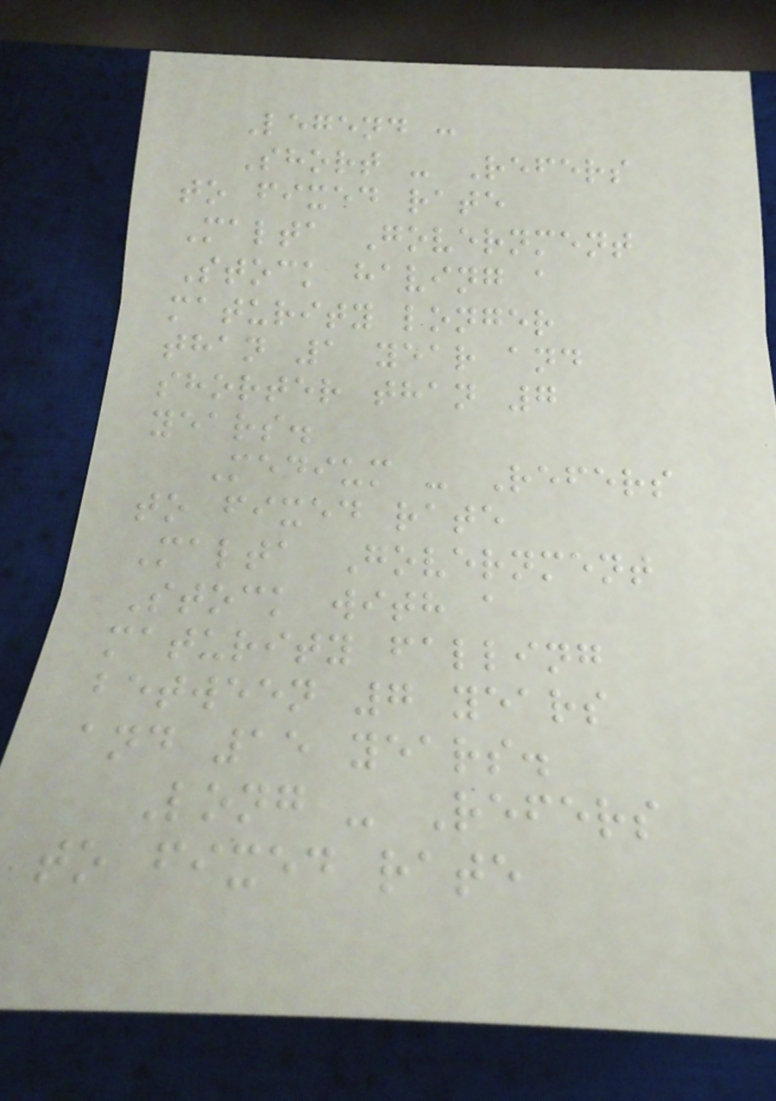Legend :
Short - Refers
to fixed rate
Malta Government
Stock having a
maturity longer
than 1 year and
shorter than 7
years.
Medium - Refers
to fixed rate
Malta Government
Stock with a
maturity falling
between 7 years
and 15 years.
Long - Refers
to fixed rate
